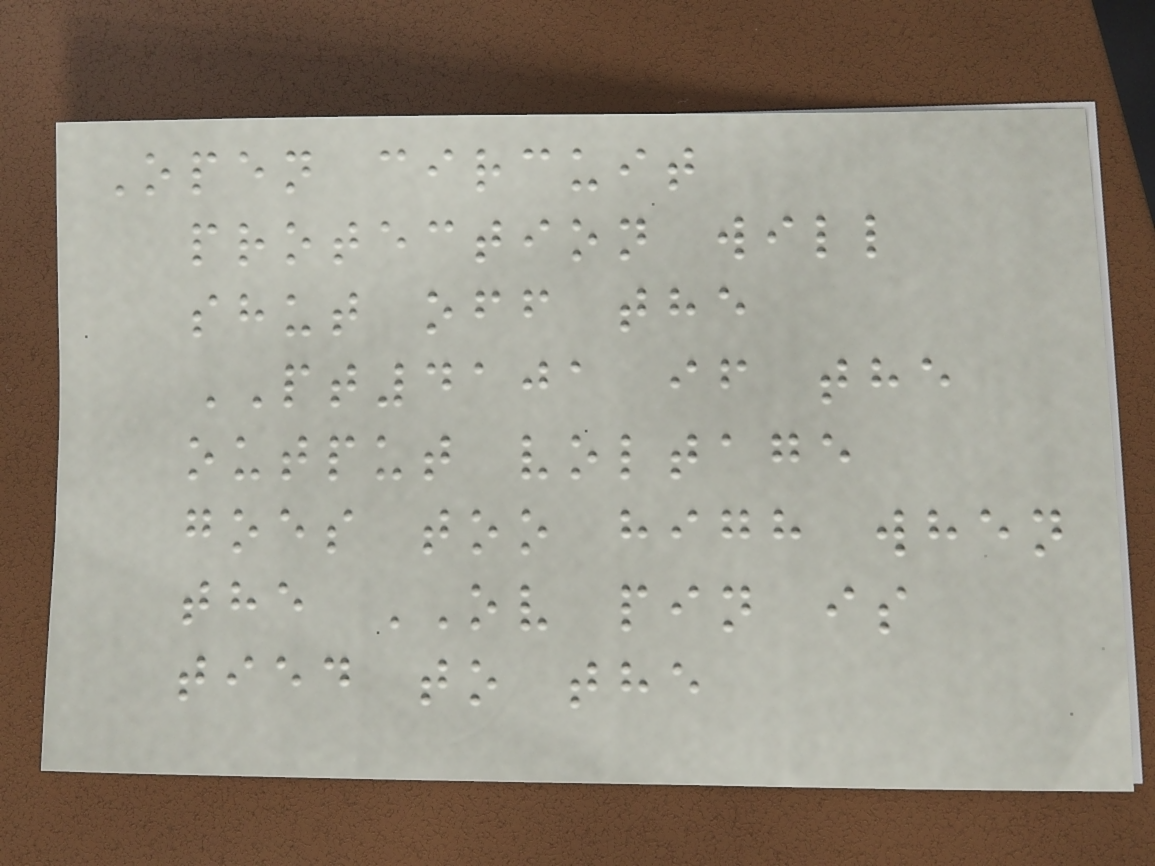Open circuit
protection will
shut off the
PT4101 if the
output voltage
goes too high when
the OV pin is
tied to the
